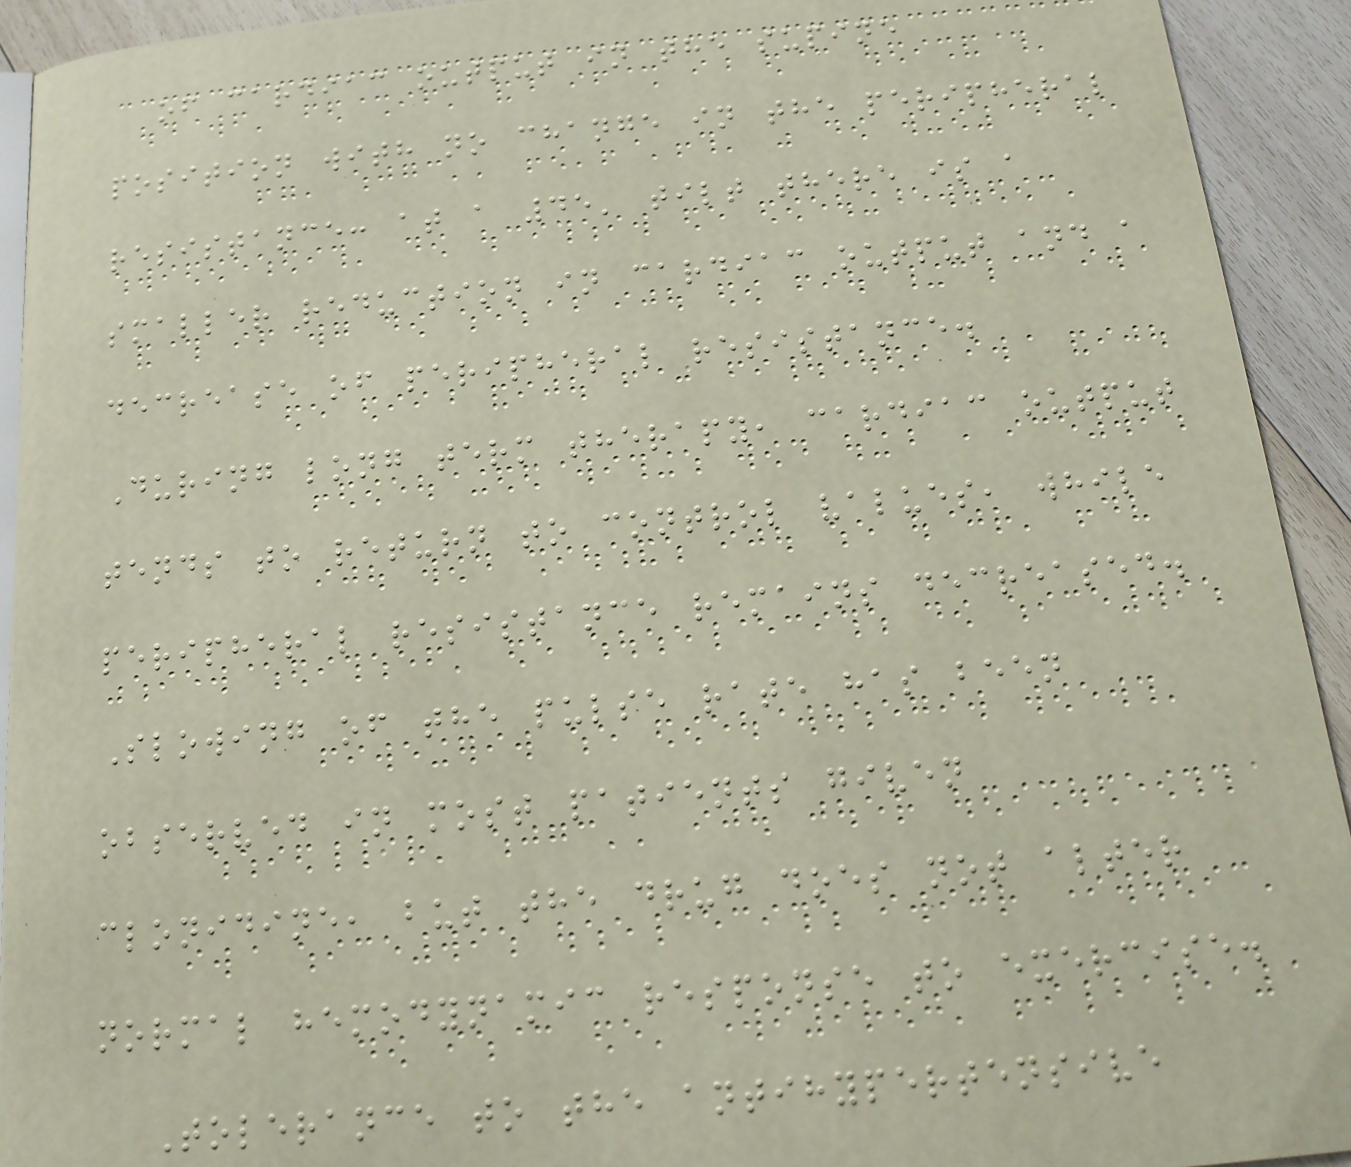of cardiac output in the supine
position with no change in the peripheral
resistance: at a 45' tilt there is a
smaller reduction in cardiac output and a
decrease of peripheral resistance.
During long term therapy, cardiac output
tends to return to control values, while
peripheral resistance remains decreased.
Slowing of the pulse rate has been
observed in most patients given
clonidine, but the drug does not alter
normal hemodynamic response to exercise.
Tolerance to the antihypertensive
